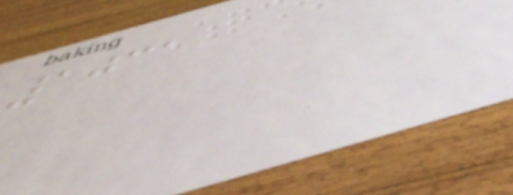1031
